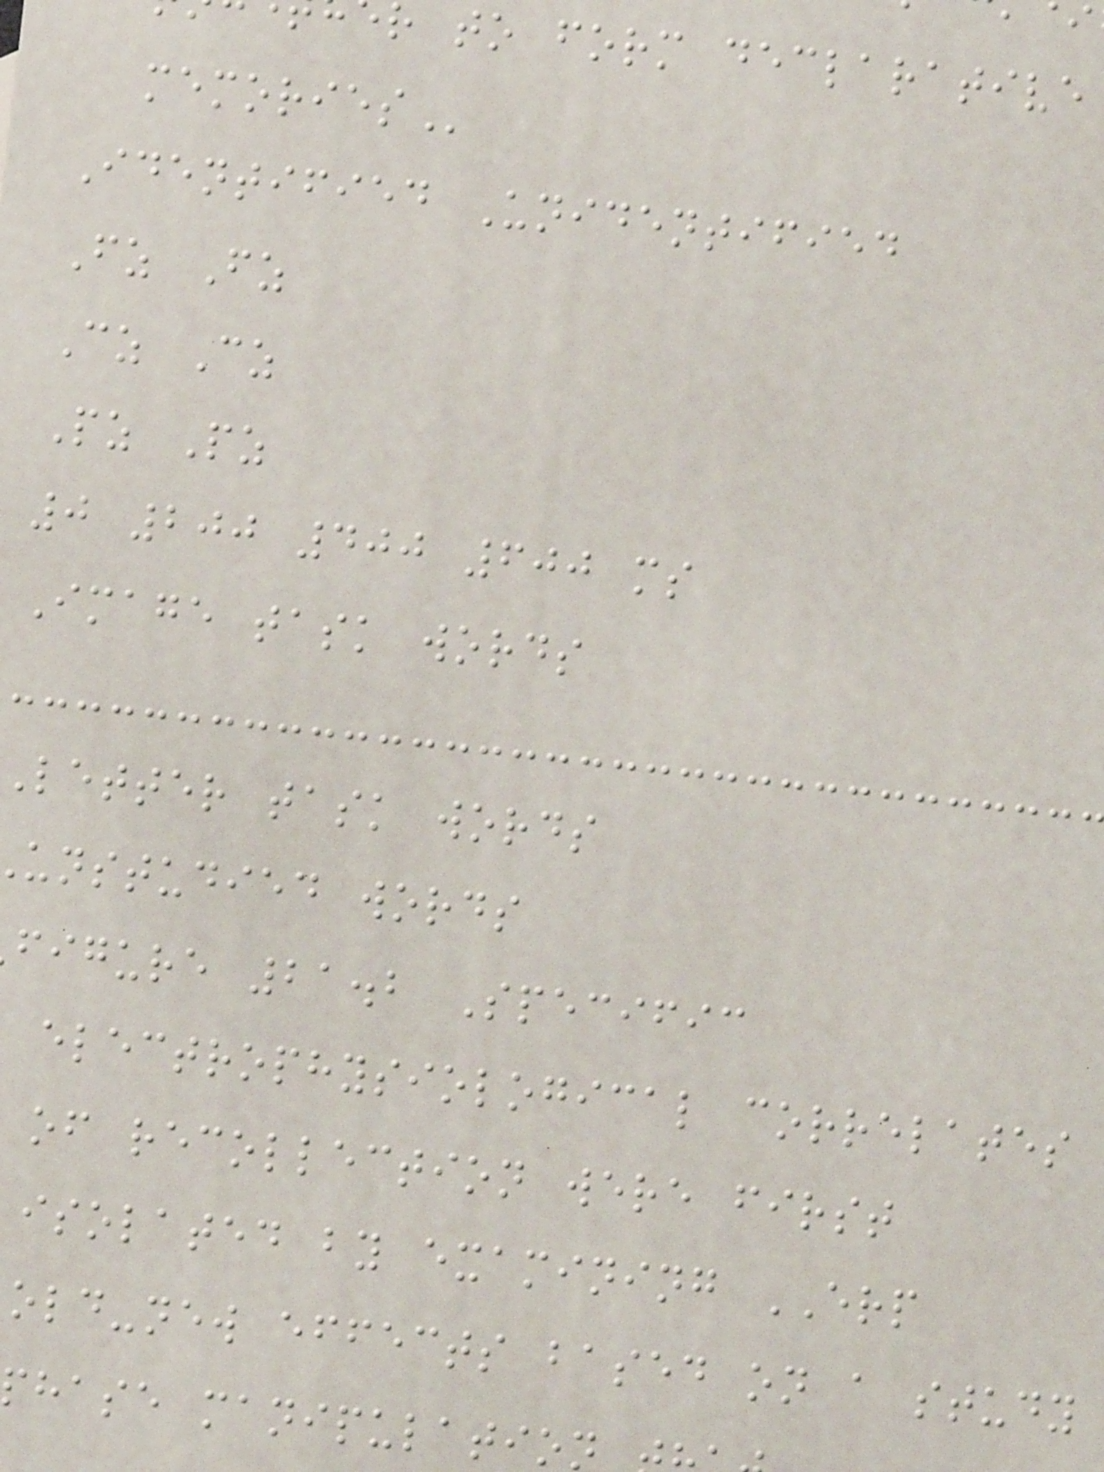r to form declarative
Identified Unidentified
Fz Fz
Cz Cz
Pz Pz
0 200 400 600 ms
Image task words
letter task words
unstudied words
figure 21.2 Specific
electrophysiological correlates
of recollection were first
isolated by examining ERP
old-new effects based on a study
hase manipulatio
